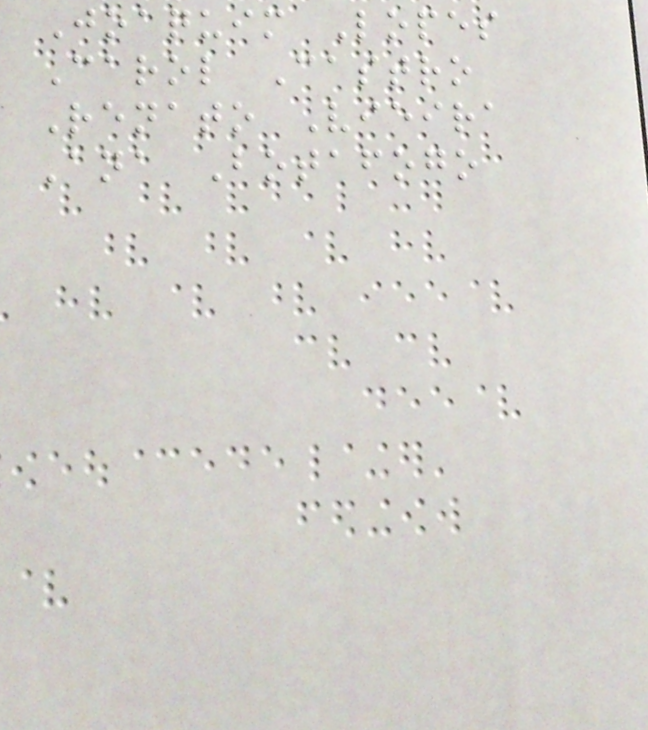Joaquim Lopes
Carol Castro
Renato Vieira
Ana Botafogo
